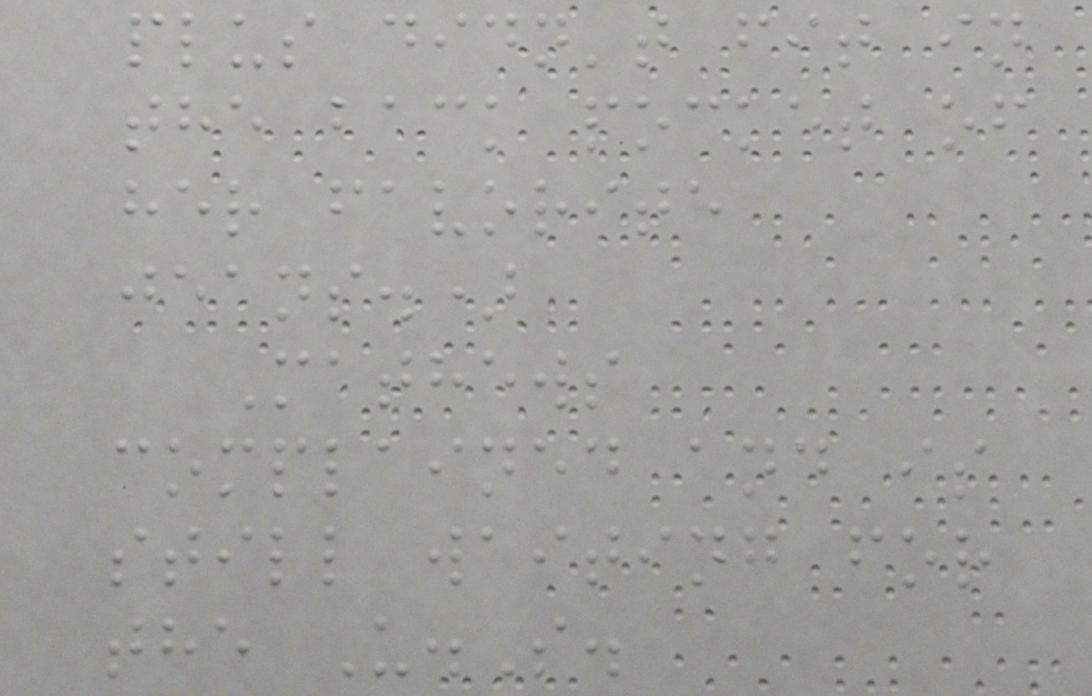plus didn't fit in
the back pocket of
her favorite
jeans.)
Mathews
complained and is
still waiting for
the U.S.
